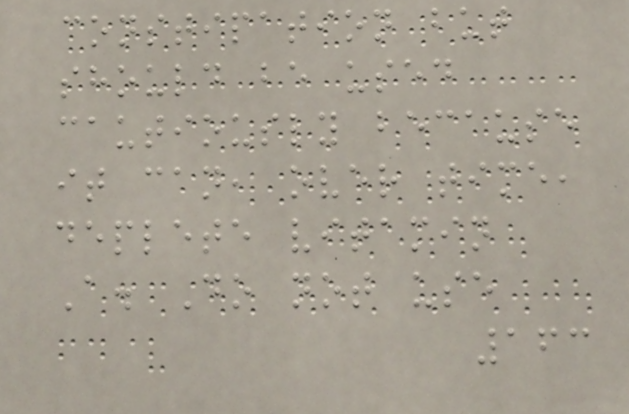constipation but
should be used
cautiously because
it can, over time,
deplete vitamin
A. Do not use
163
